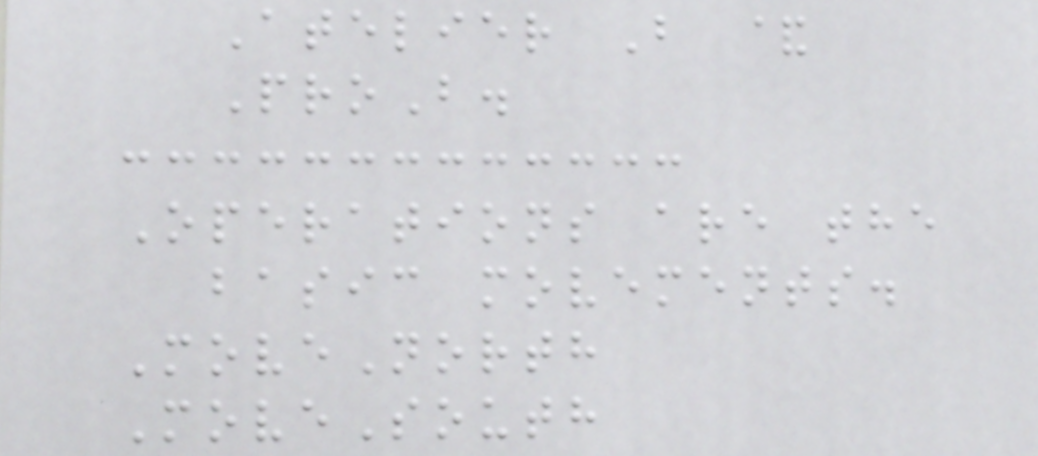Atelier B &
ProB.
Operations are the
basic movements.
MoveNorth
MoveSouth
